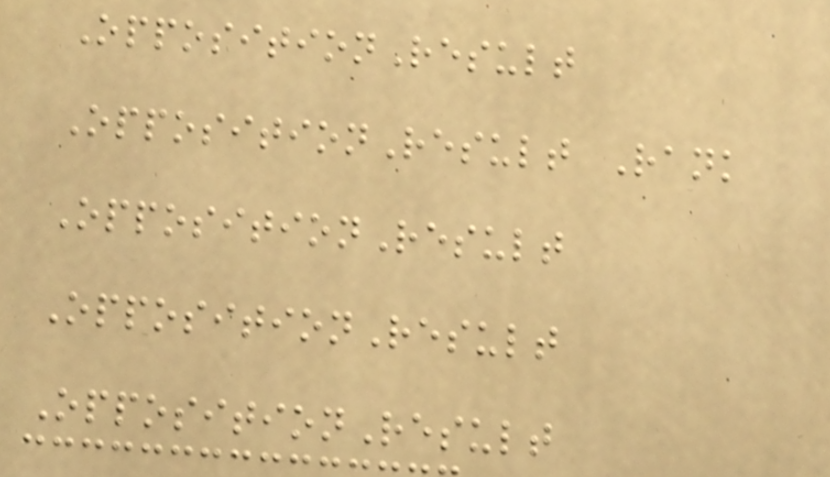OppositionResult
OppositionResult Rank
OppositionResult
OppositionResult
OppositionResult
